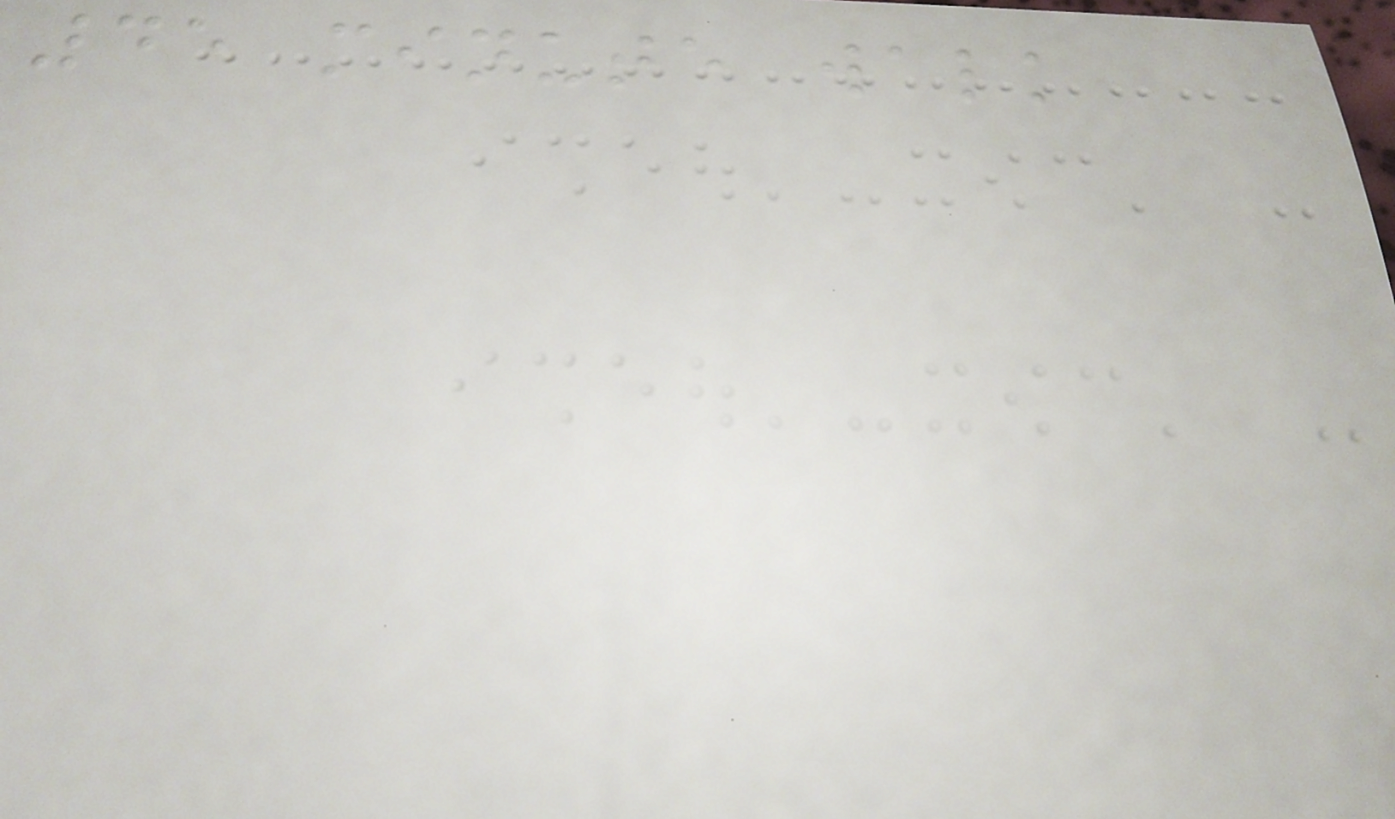45 minute walk
